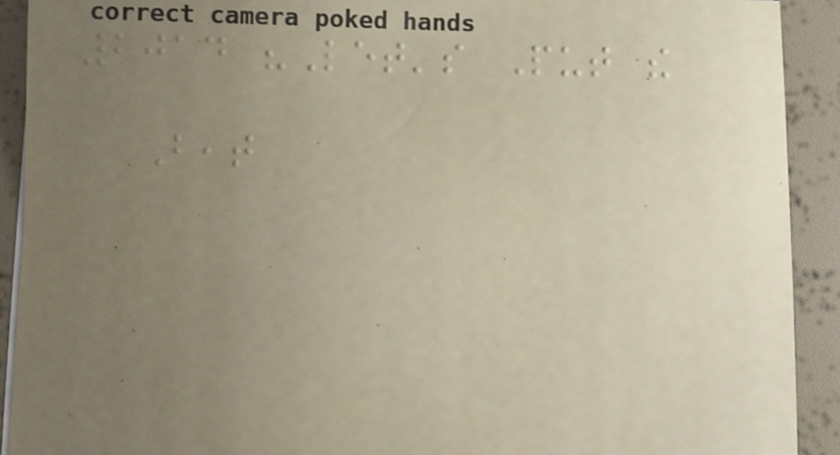2014 "Let's Put the
Beat
